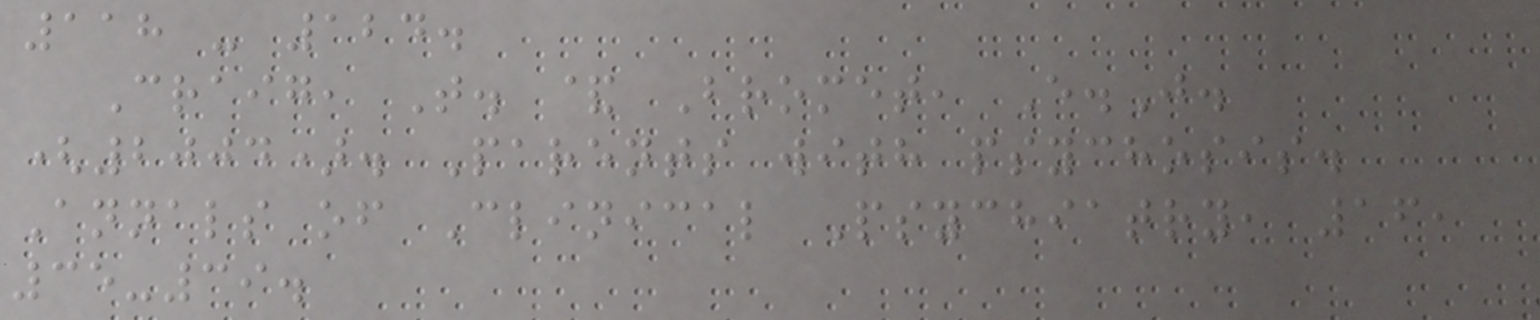118 - 124.
Craig, T. & Bromet, E.J.
(2004). Parents with psychosis.
Annals of Clinical Psychiatry, 16,
35-39.
